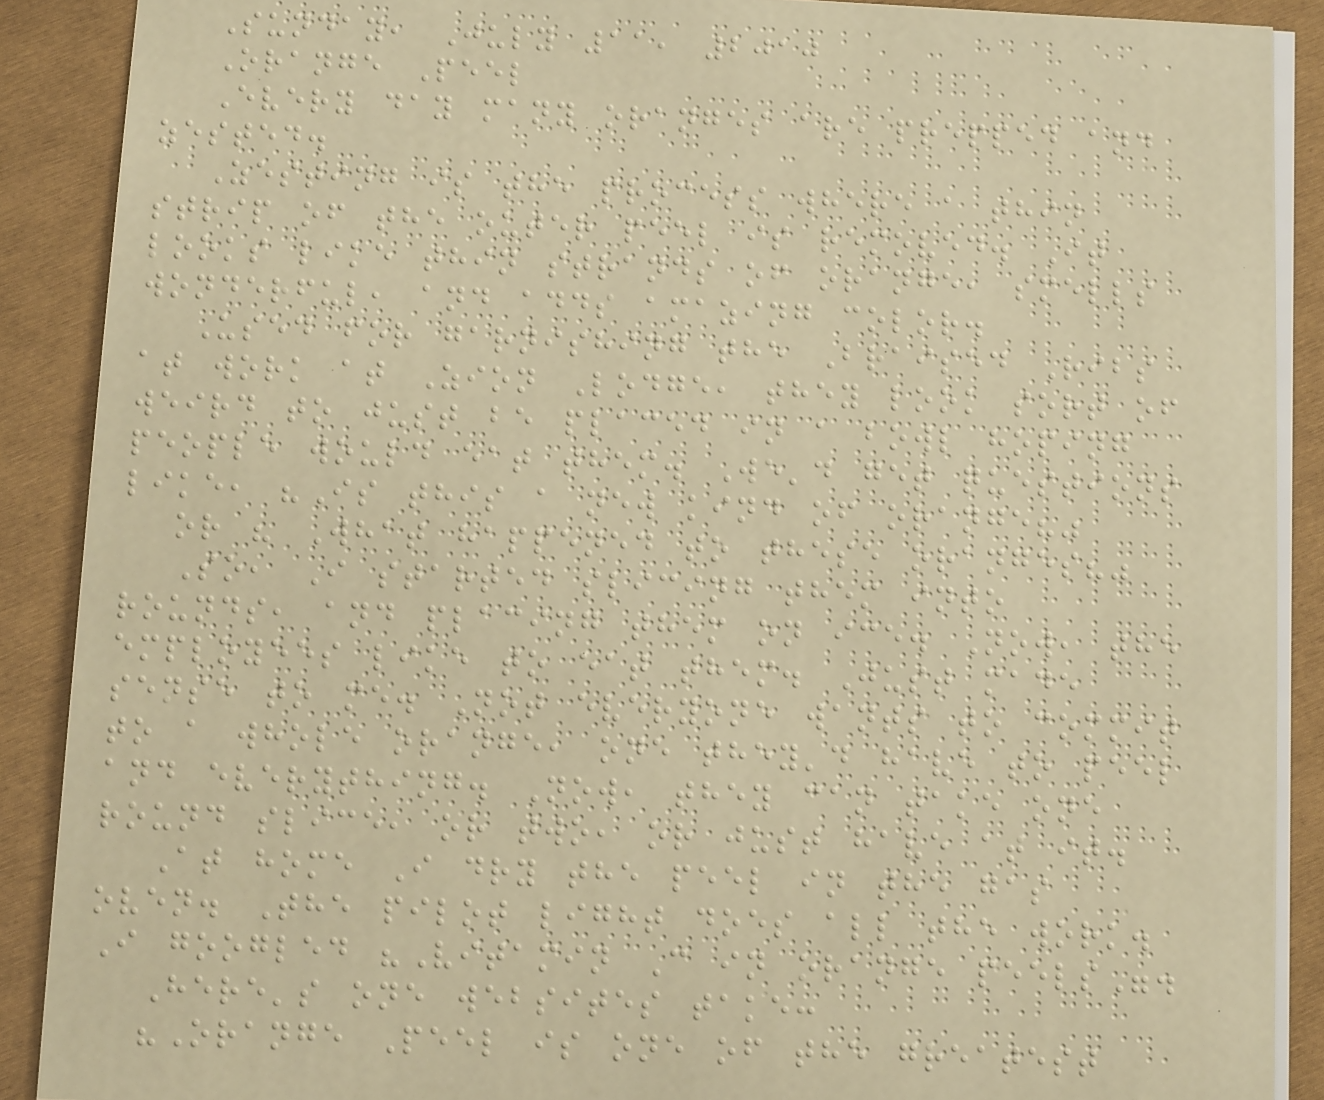Sunday, July 11, 2010
Orange Peel
Every day many oranges are prepped and
zested.
Zesting is the process where a thin
strip of the outer peel is removed. It
looks like thin strands of orange, smells
wonderful, and adds amazing color.
Used for garnishing the Braised Ribs
at work at Zion Lodge, they look sort of
weird to just be placed in a bowl hoping
people would eat them. We'd get questions
like, "Is this a new kind of orange?"
or " What happened to these oranges?"
So, I started slicing them into
rounds, and placing them on ice. Now, the
employees like to eat them. Just made
sense to me. Not everyone wants to commit
to a whole orange, one they'd have to peel
and everything. Now, they can take one
round slice, or two, or just have at it.
At home I dry the peel in the gas
oven. The pilot light does all the work.
I googled "Vitamin C in orange peels".
Here's one websites take:
"Orange Peel is one of the greatest
